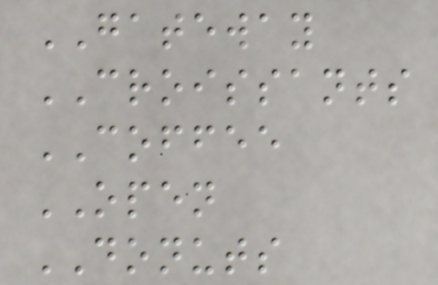GATEWAY
CROISSANTS
COFFEE
OPEN
DONUTS
